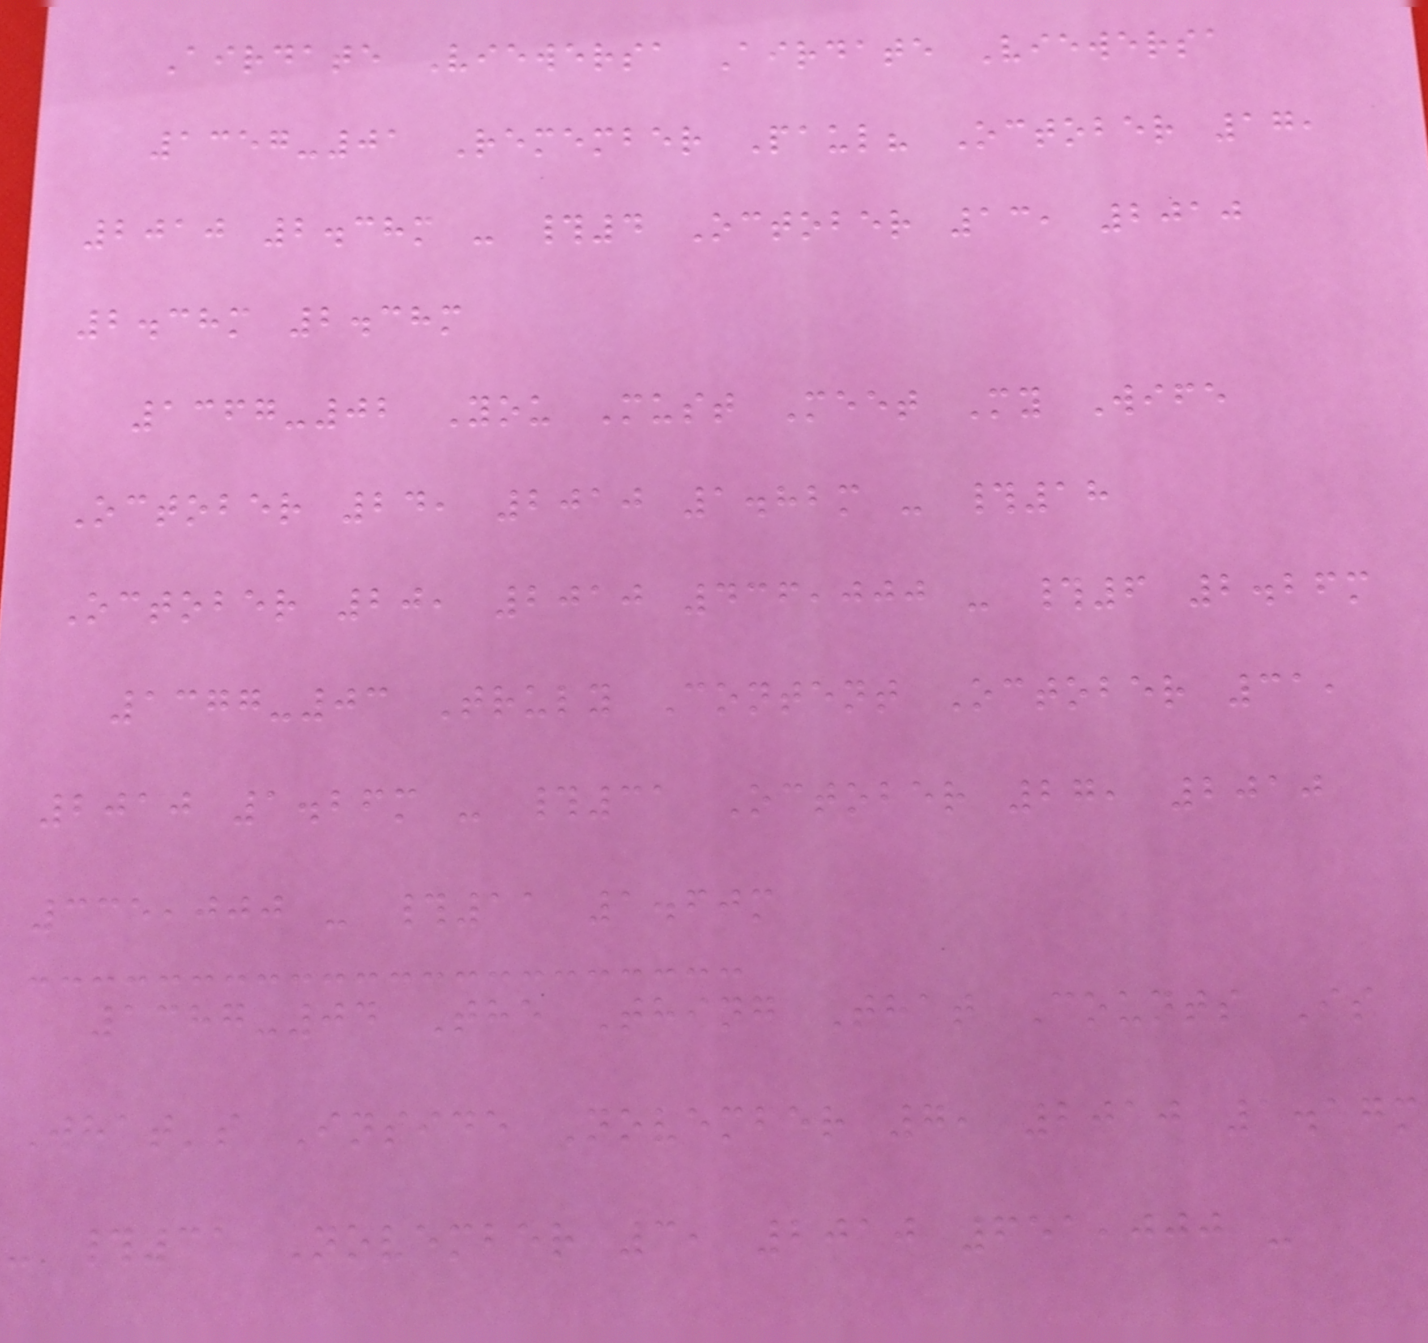Airdate Viewersa Airdate Viewersa
1357-01 Remember Paul? October 17,
2010 2.38m - #4 October 13, 2010
2.38m 2.38m
1367-02 You Must Meet My Wife
October 24, 2010 1.82m - #18
October 20, 2010 436,000 - #6 2.26m
1377-03 Truly Content October 31,
2010 1.26m - #31 October 27, 2010
335,000 - #11 1.60m
1387-04 The Thing That Counts Is
What's Inside November 7, 2010 1.17m
- #31 November 3, 2010 651,000 -
